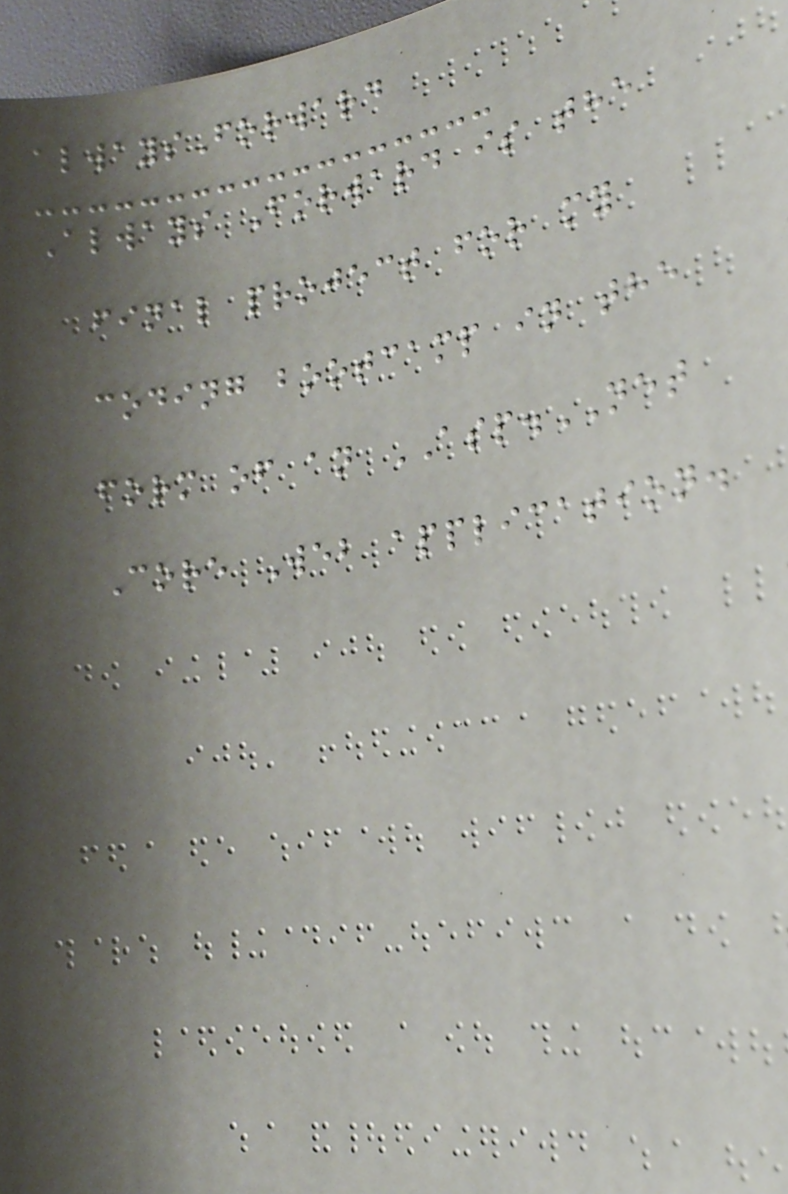alwaysForward
Always Forward is the
final project for my
coding bootcamp in the
form of an ASP.NET
Core Web application.
